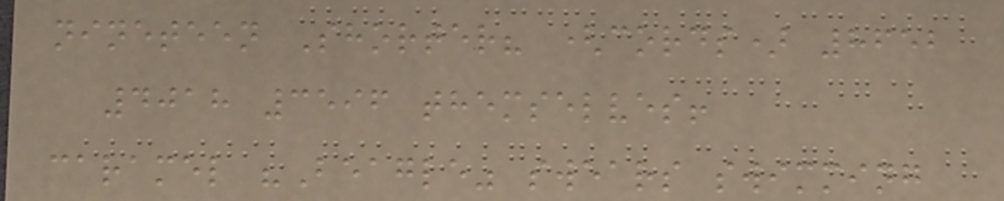nineteen Shorter? (cords) 8652
4018 3596 themselves!
caramel "Beagle" swears swimming
